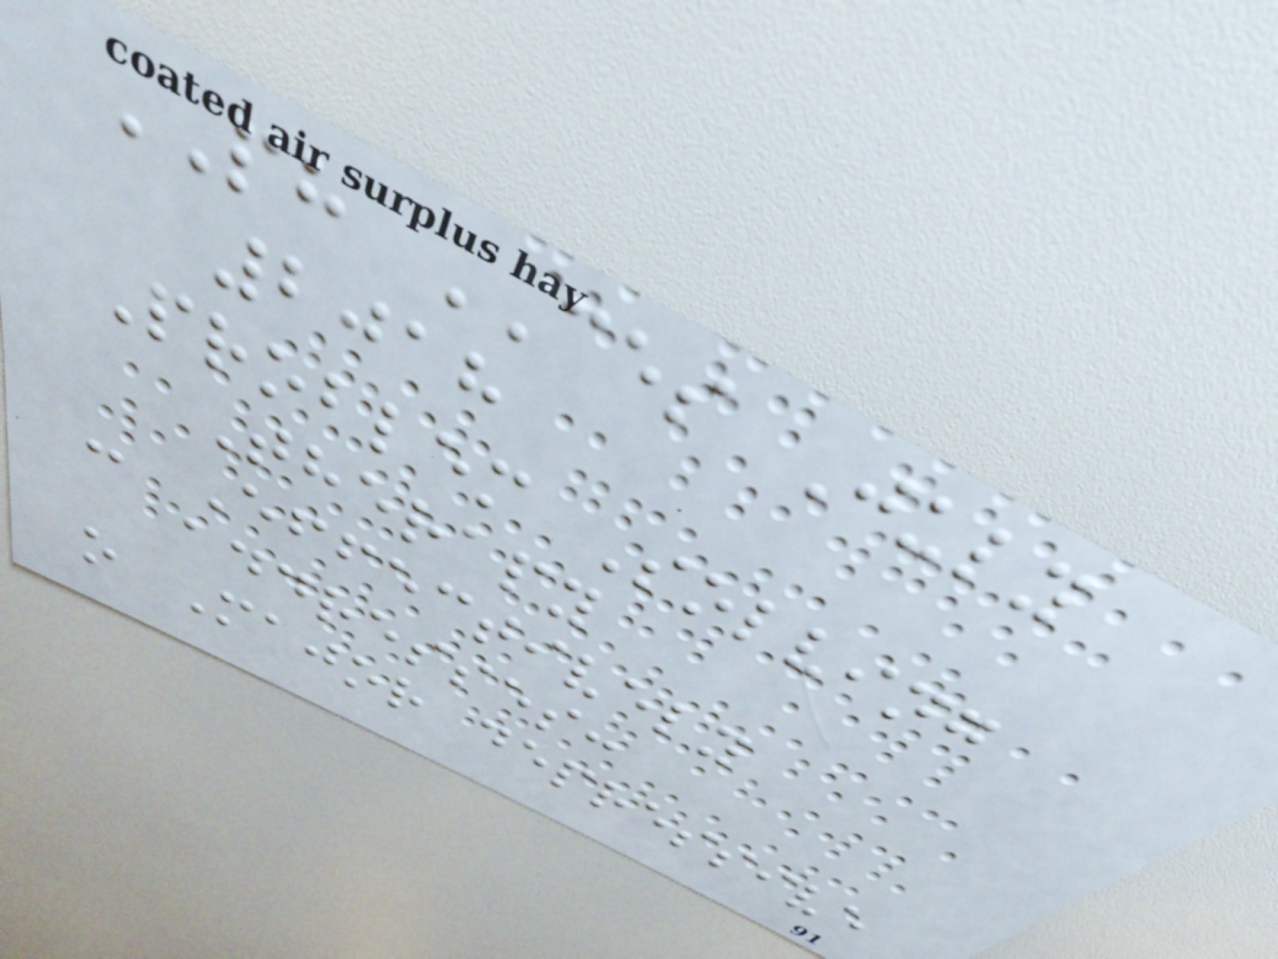PH CES July
2018
Problem Solving
Therapy
- Effectively
addresses:
o Major depressive
